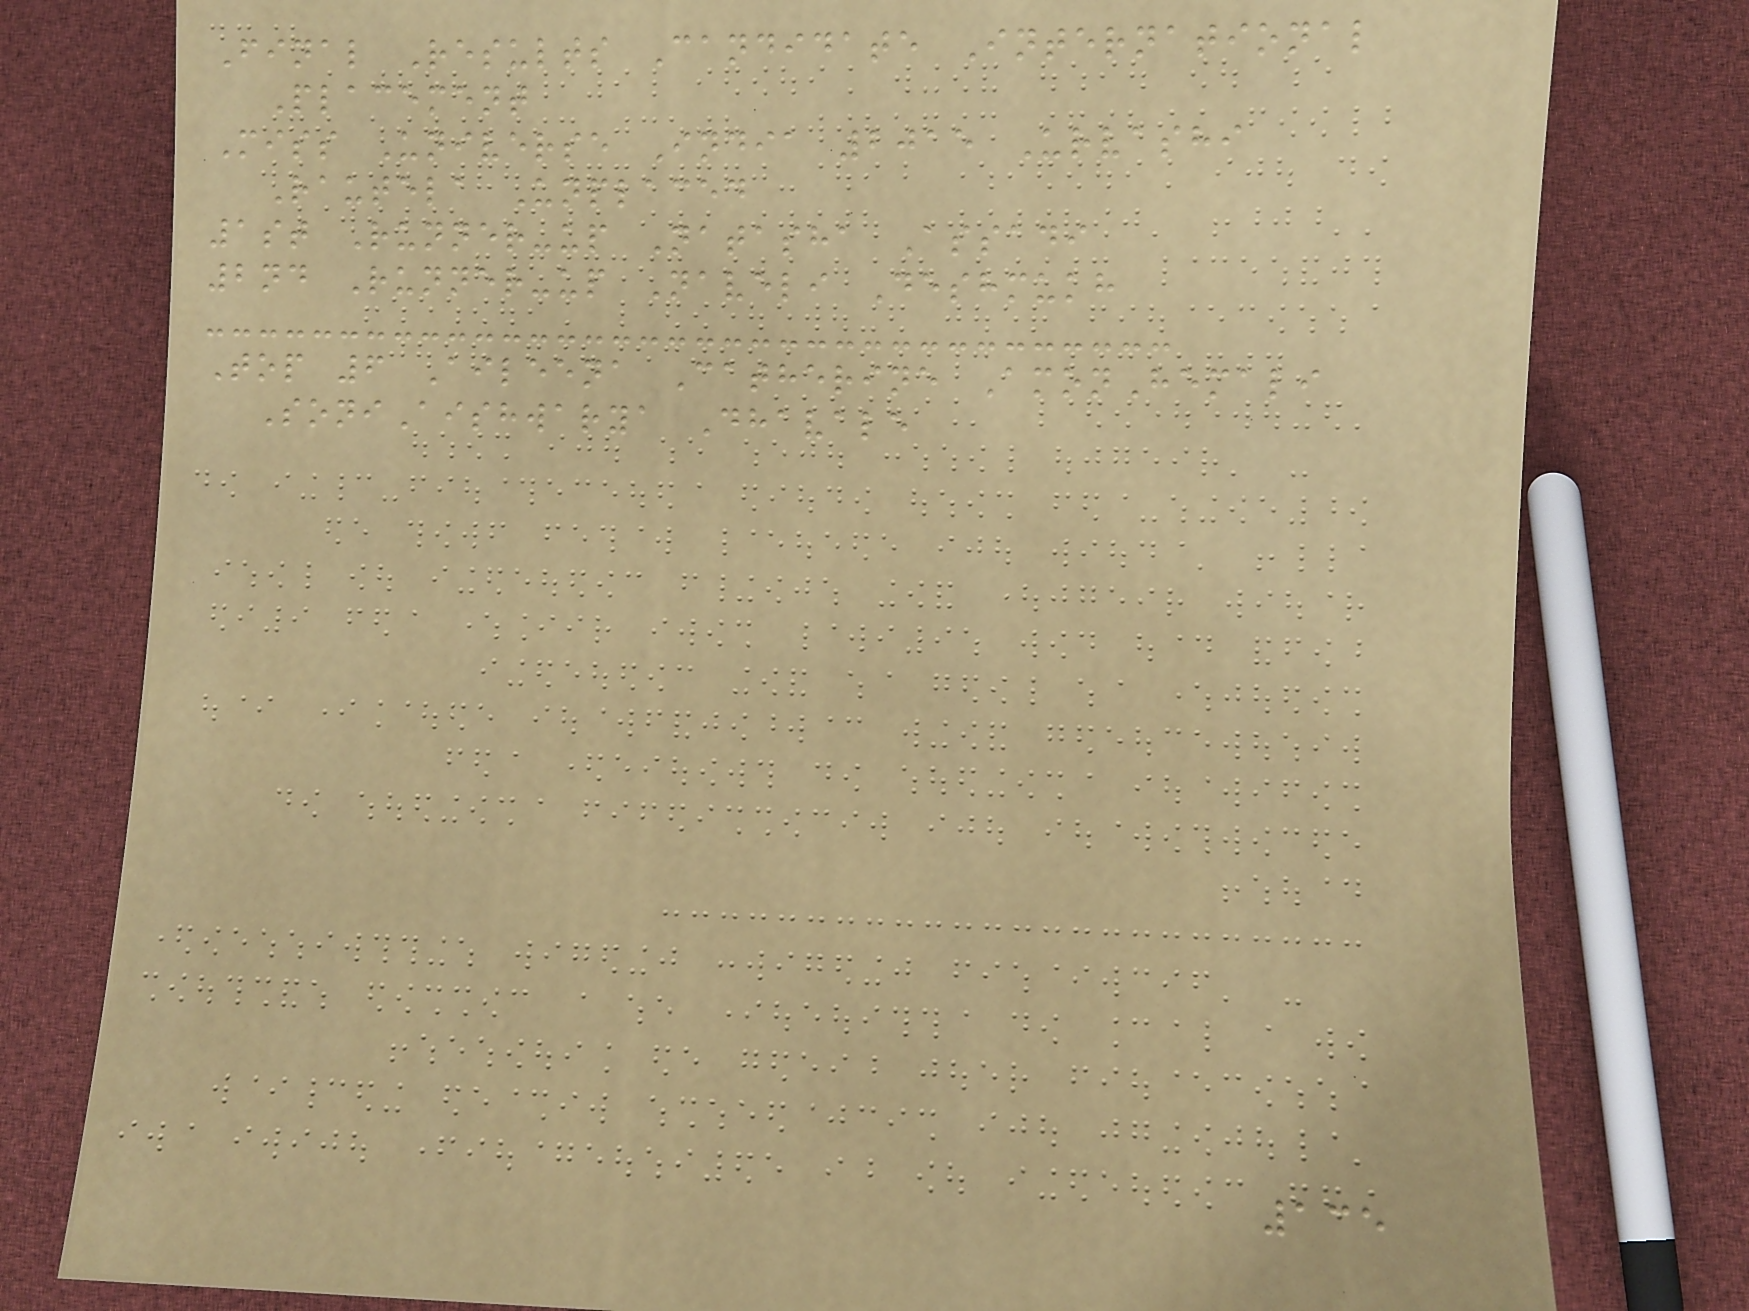Final Results Candidate International
Placement
Miss Universe India 2015 Urvashi
Rautela Unplaced
1st Runner-up Natasha Assadi
2nd Runner-up Naveli Deshmukh
Top 6 Aileena Catherine AmonHemali
SoniAishwarya Dhavale
135
